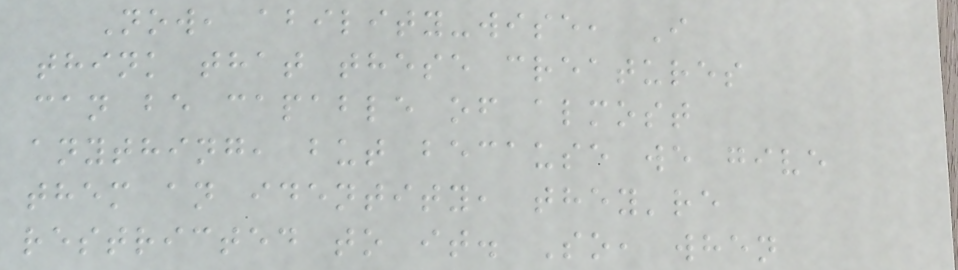Now, ability-wise, I
think that these creatures
can be capable of almost
anything, but because we give
them an identity, they're
restricted to it. So, when
